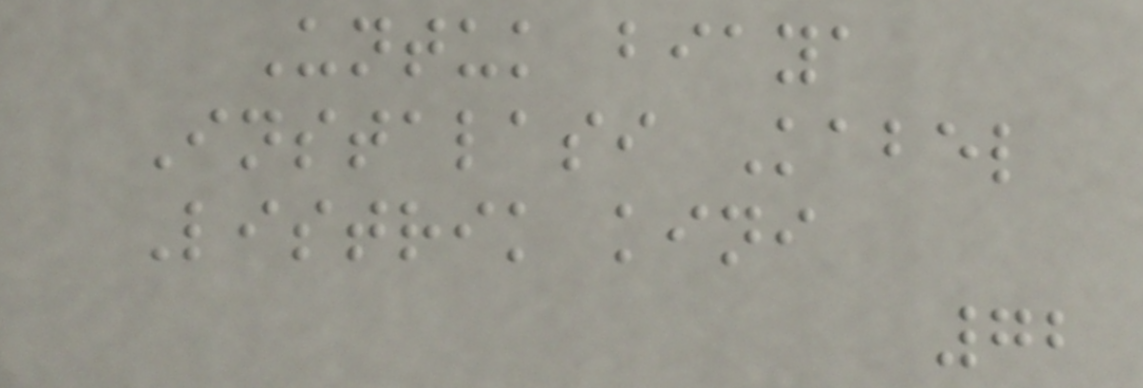Untuk biaya
Instalasi Kabel
Listrik kini
72
